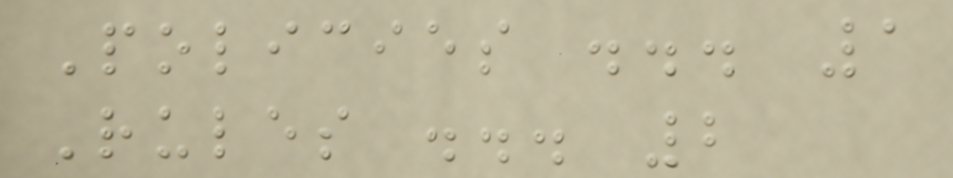Policies ... 1
Rules ... 2
